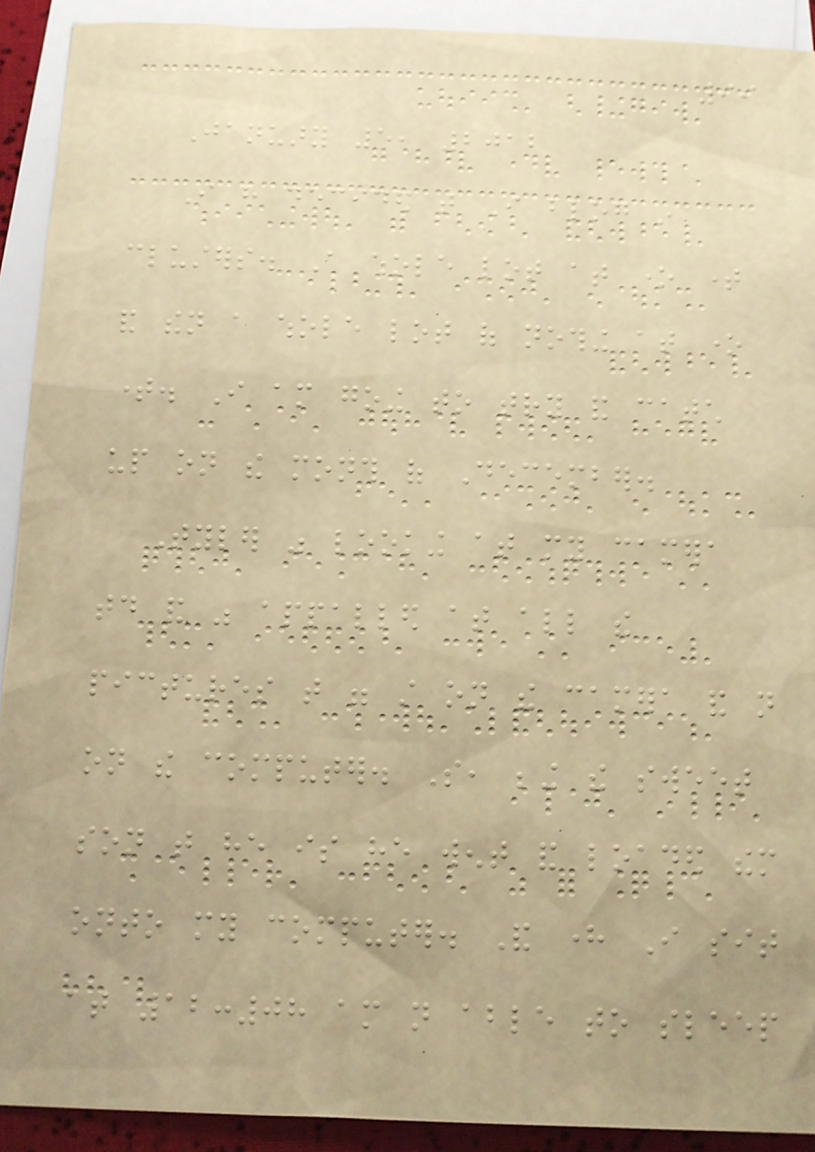99
January 5, 2012
I have decided that I blog in
clusters. A whole lot at one time
and then a whole lot of nothing at one
time. I am going to try and catch
up on the month of December.
Tyler was looking at my camera
today and was appalled at all the
pictures that were still on the camera and not
on the computer. So, being the sweet
son that he is he went and loaded them
onto my computer. And here I sit
at 12:08 am not able to sleep
